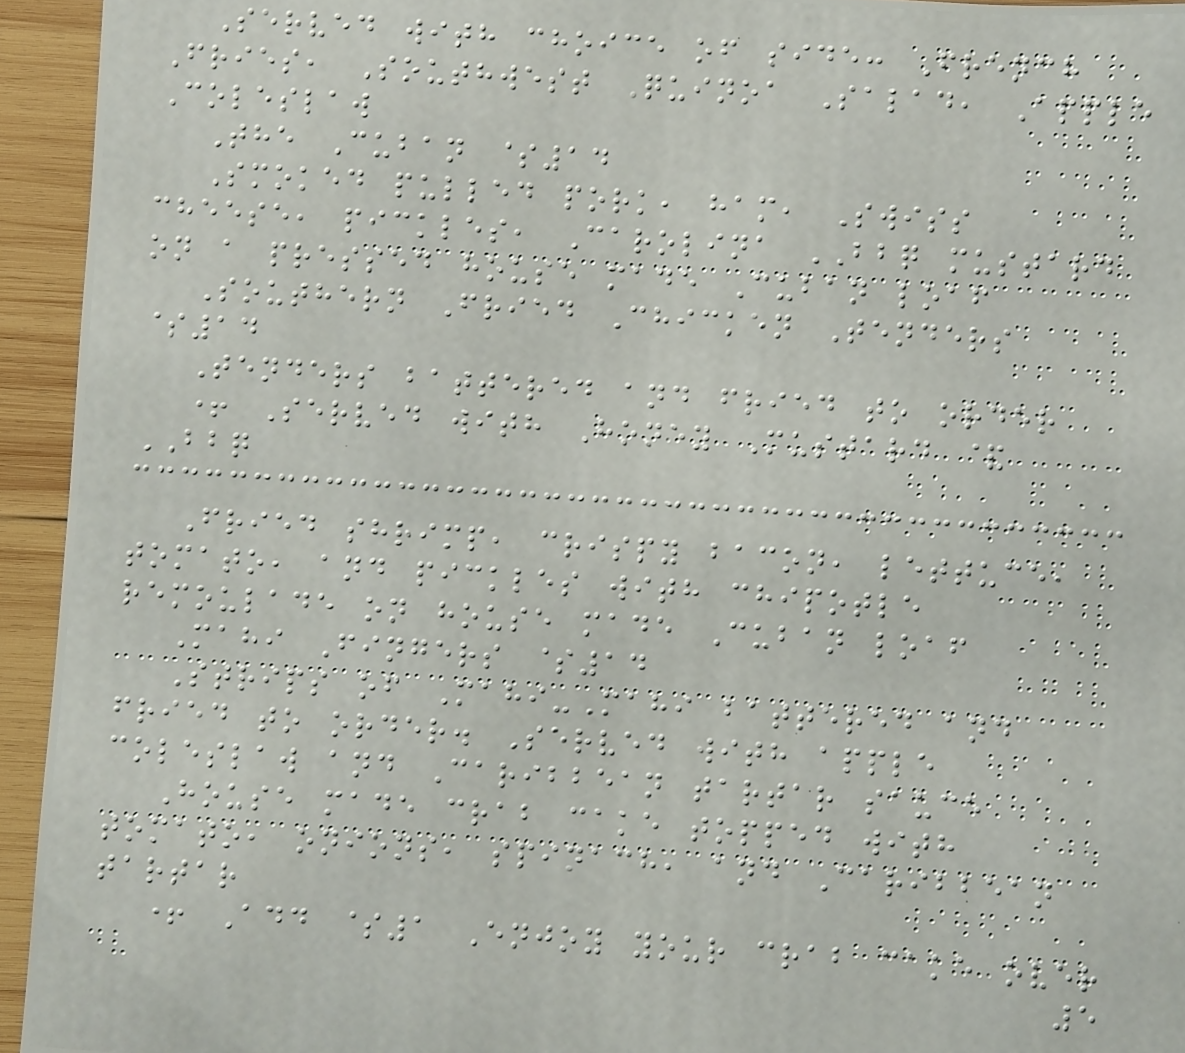Served with choice of side: French
Fries, Southwest Quinoa Salad, Apple
Coleslaw
The Cuban $14
Smoked pulled pork, ham, Swiss
cheese, pickles, Carolina BBQ mustard
on a pressed house made Cuban loaf
Southern Fried Chicken Tenders
$14
Tenders battered and fried to order
+ Served with Honey Mustard &
BBQ
Fried shrimp, crispy bacon, lettuce,
tomato, and pickles with chipotle
remoulade on house made Cuban loaf
Mahi Fingers $14
Strips of Mahi-Mahi battered and
fried to order. Served with apple
coleslaw and Caribbean tartar sauce
House made crab cake topped with
tomato, onions, spinach, and Caribbean
tartar
+ Add $1 Enjoy your crab cake over
5
